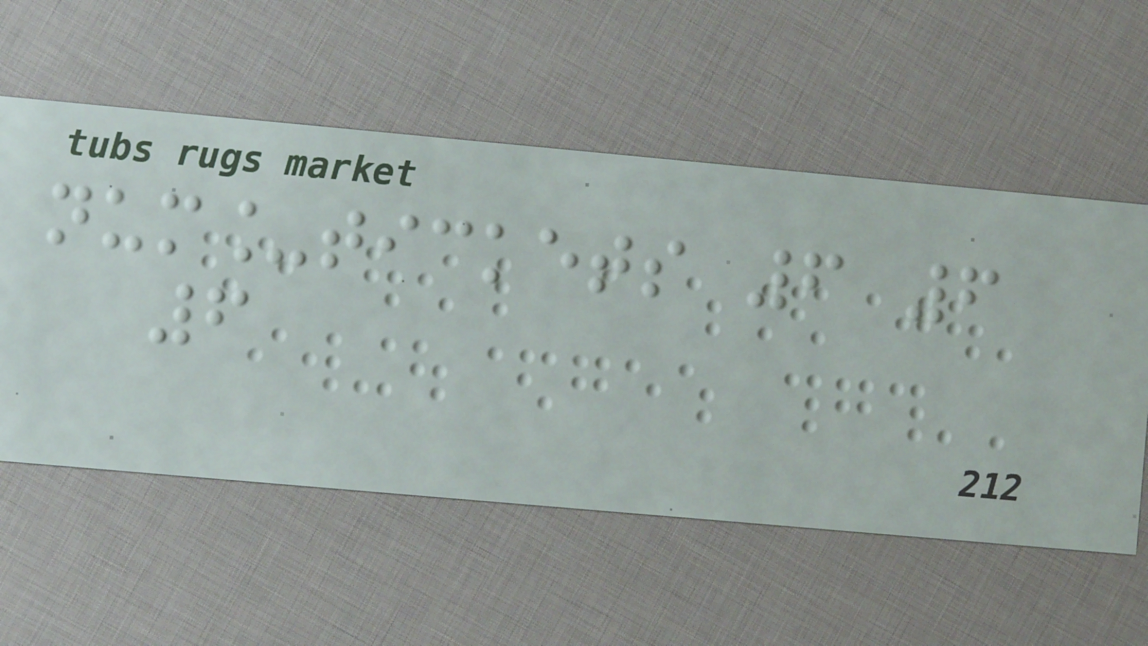num_tickets 6 6
6
